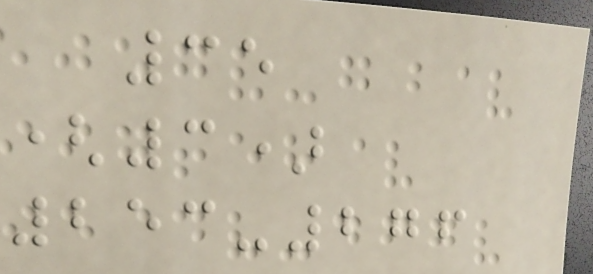35
(3)
253-276
